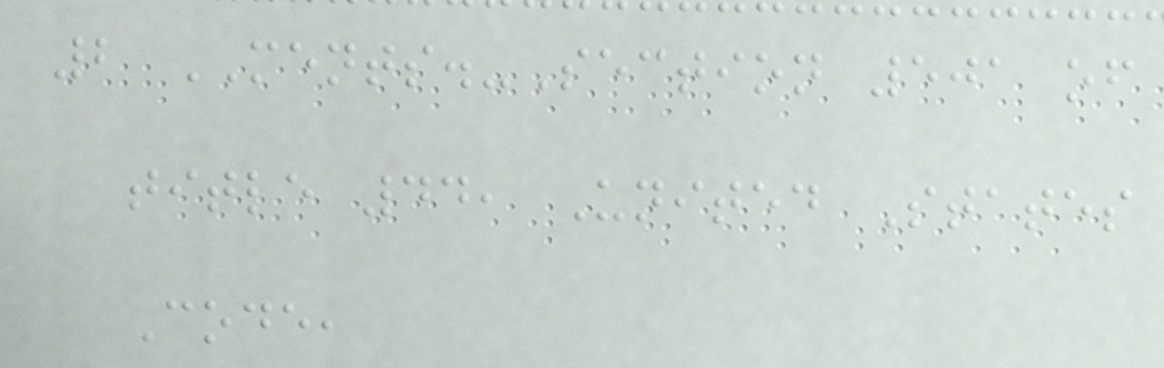2 MENTS.-Section 501 of
title 44, United States
Code,
